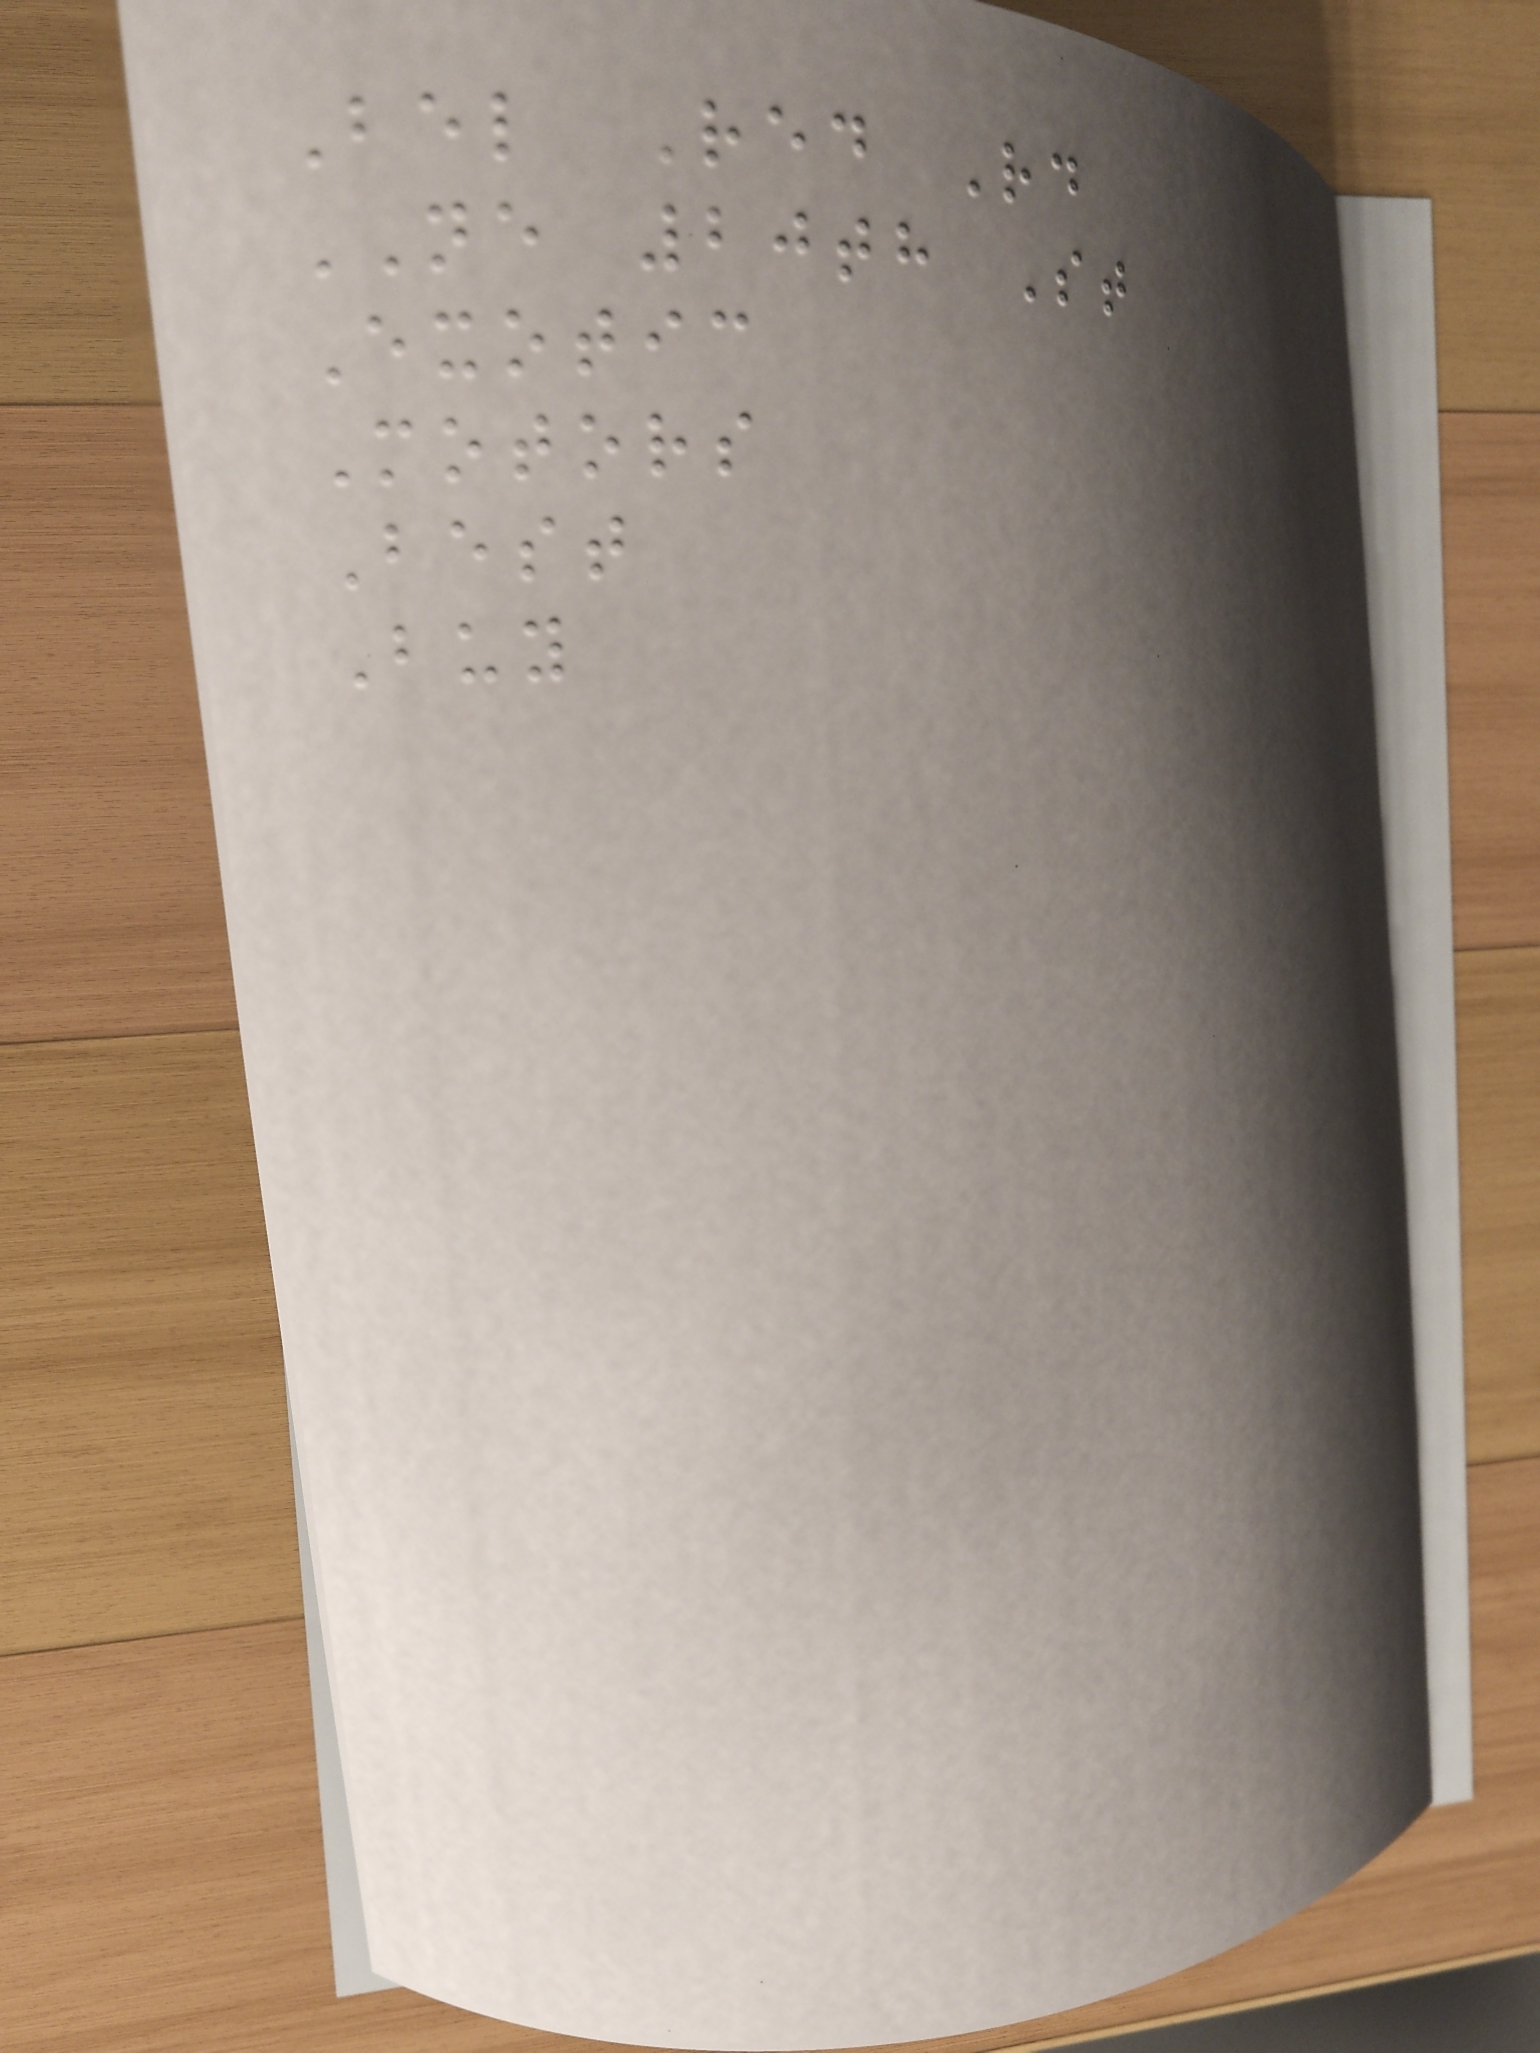Bel Red Rd
NE 20th St
Exotic
Motors
Best
Buy
